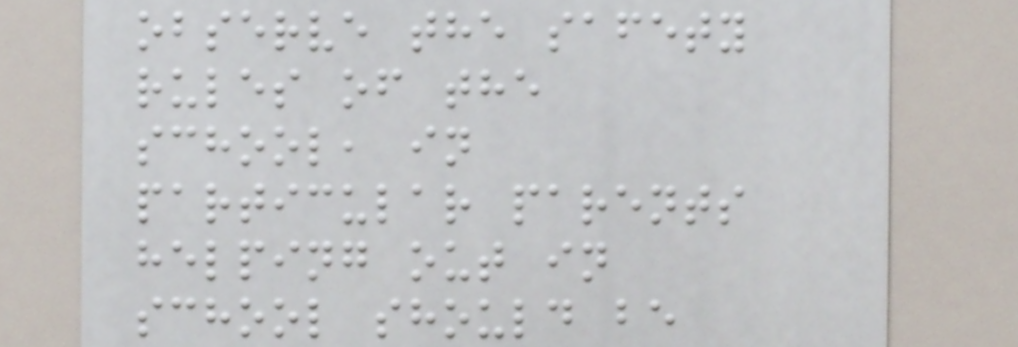observe the safety
rules of the
school, in
particular parents
helping out in
school should be
